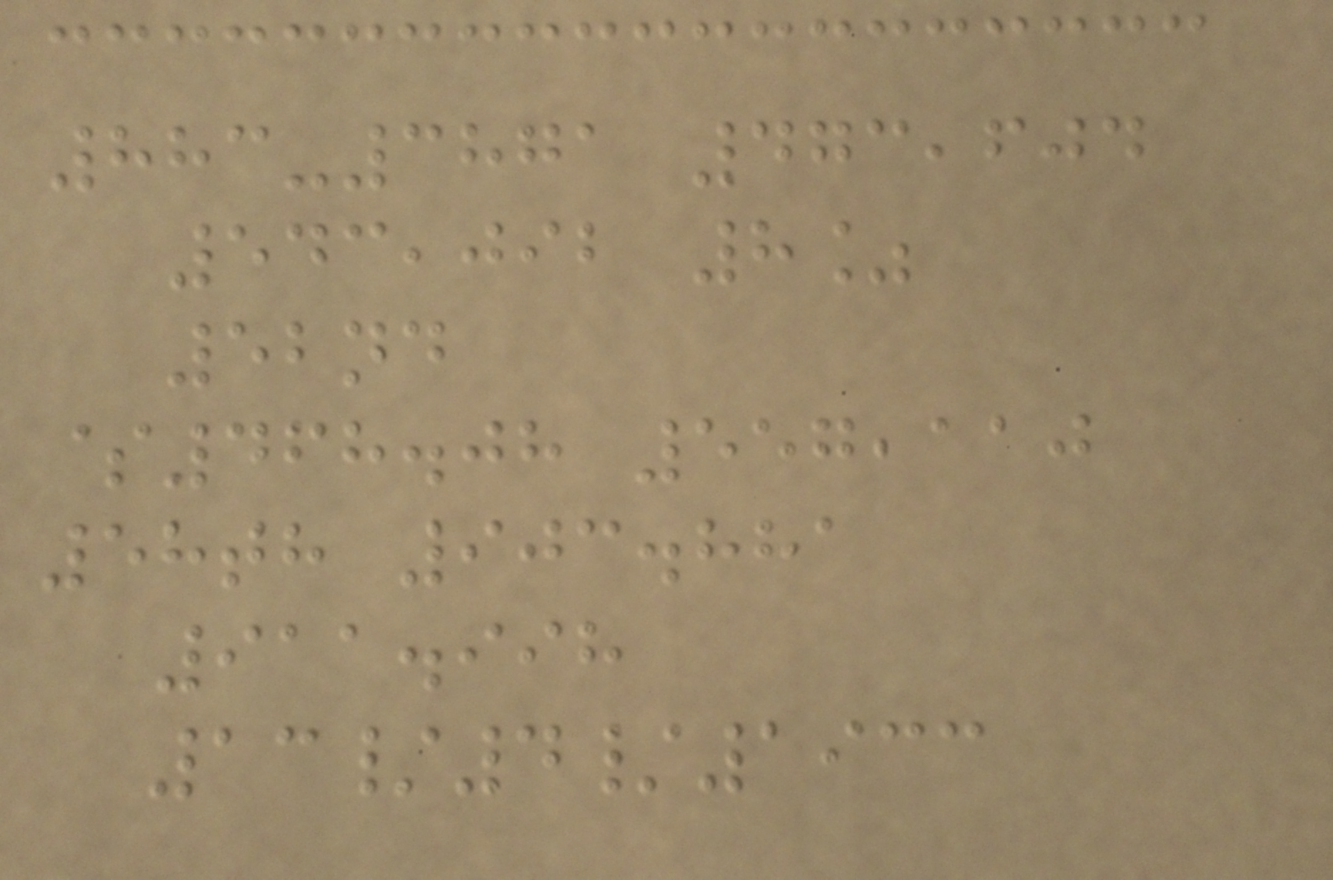883-3871 473,604
543,092 8%
52nd
$468.08 557,110
58th 903.881
911.998
13/4/1933
